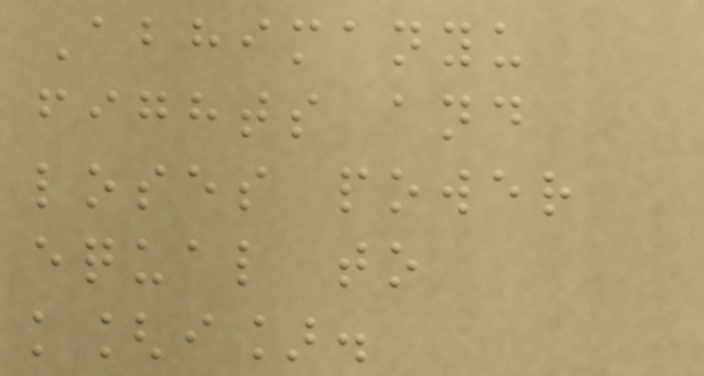Abhimanyu
fights and
loses power
equal to
k[i].
